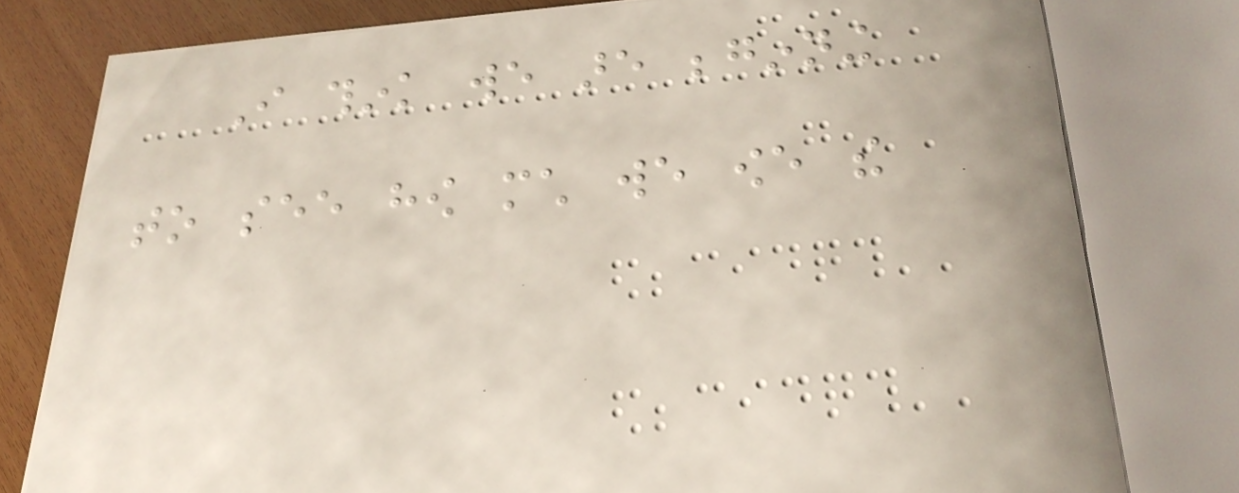I think we are beginning
to see how much we owe the
